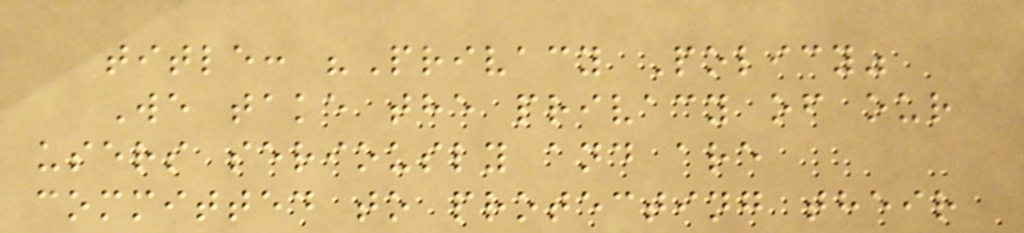title: "Privacy Policy"
We take the privacy of our
users seriously and are
committed to protecting their
